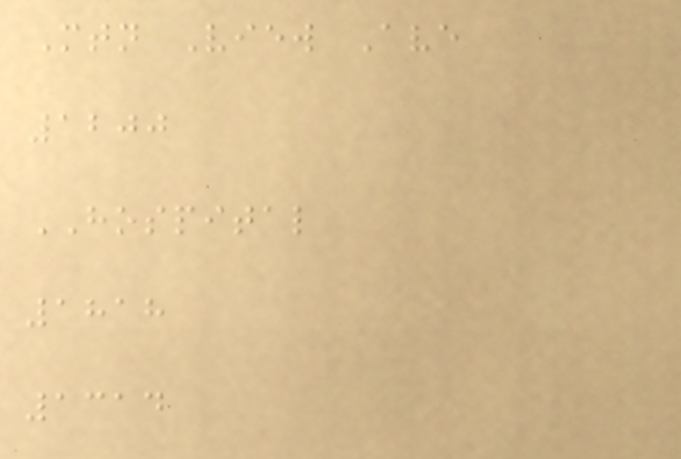Mtn View Ave
1200
HOSPITAL
1818
1314
